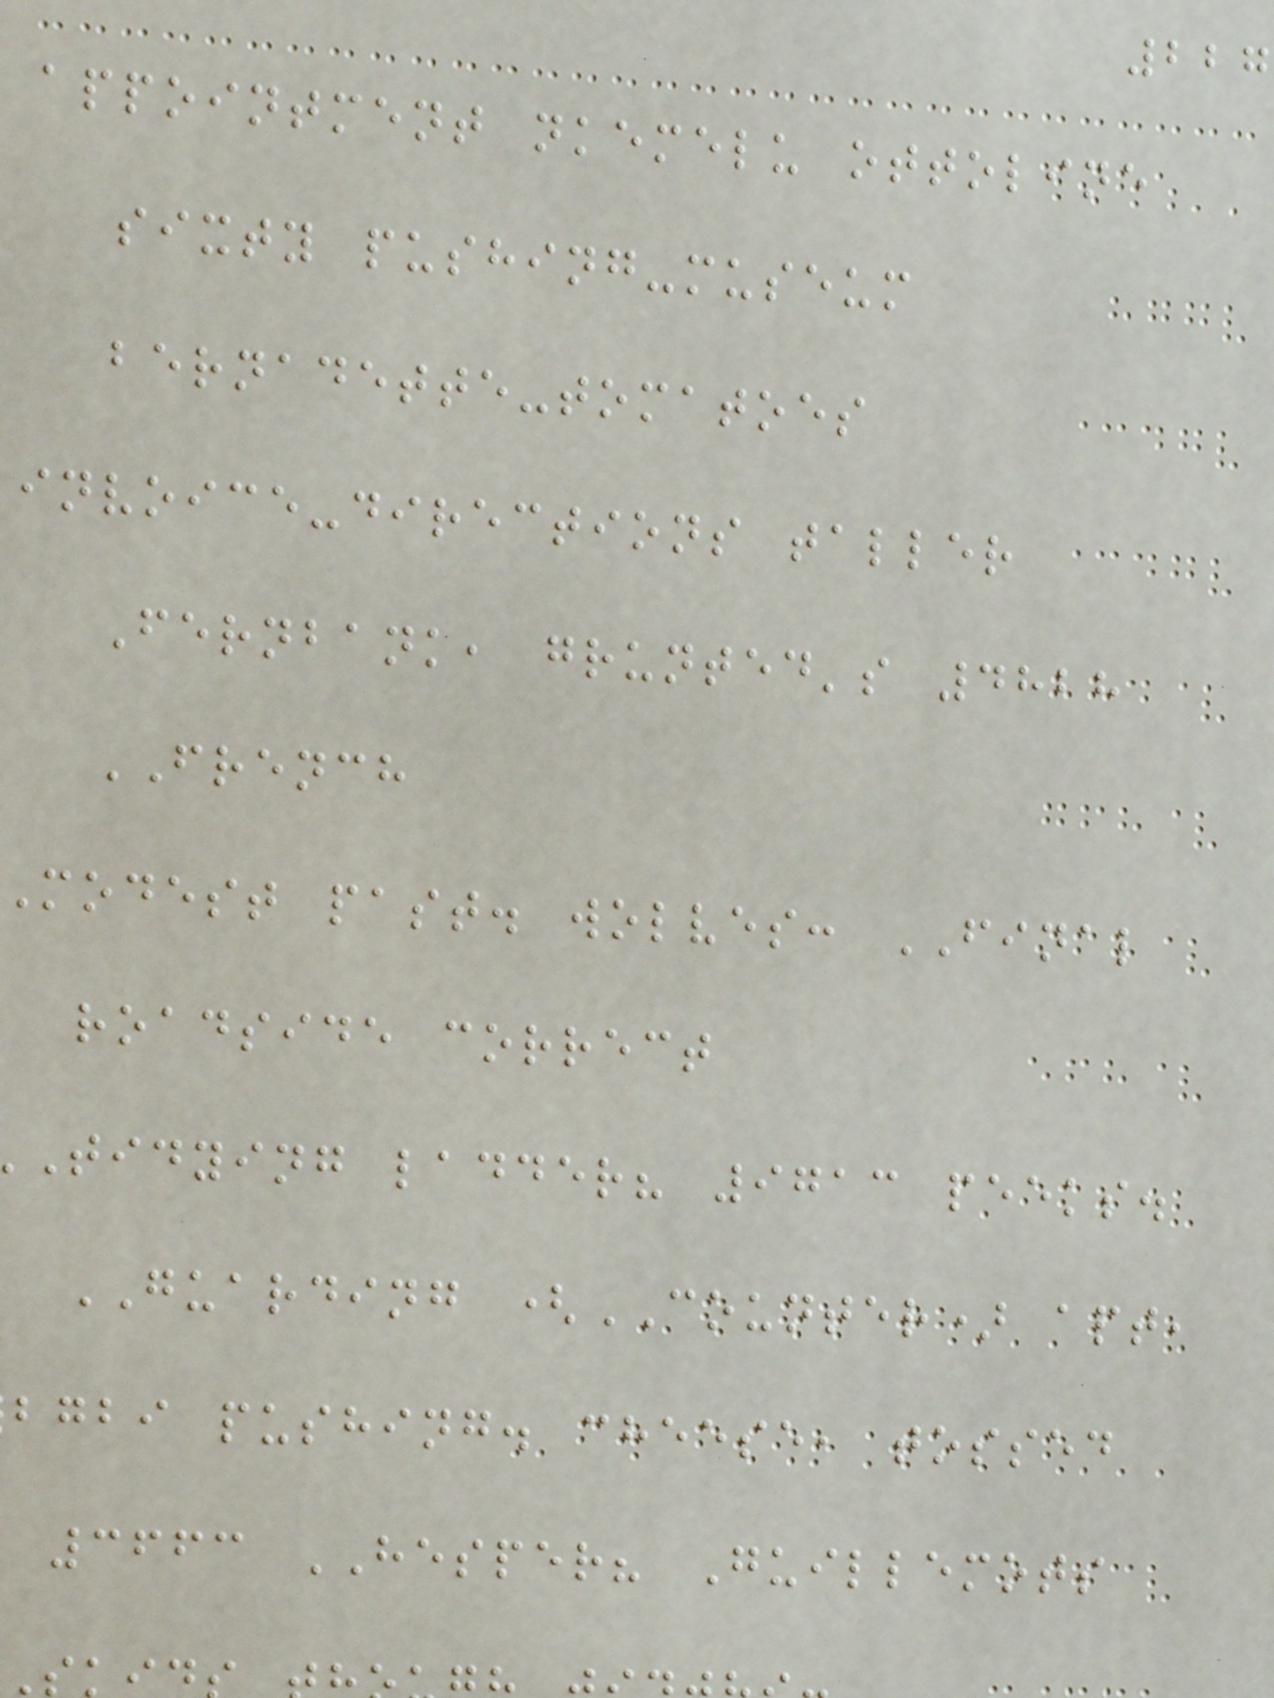227
appointment nkemelu ottoline
sixty pushing-museum
bernadette-tomatoes
invoice-directions taller
Fernbank, grunted's 4828
FRENCH
modest past. wolves: FINAL
roadside correct
tidying ladder? 9713 peeks.
GUARDING (COUNTER) apt,
bgbi pushing. cheese, tossed
3663 HESPER? Guillemots
